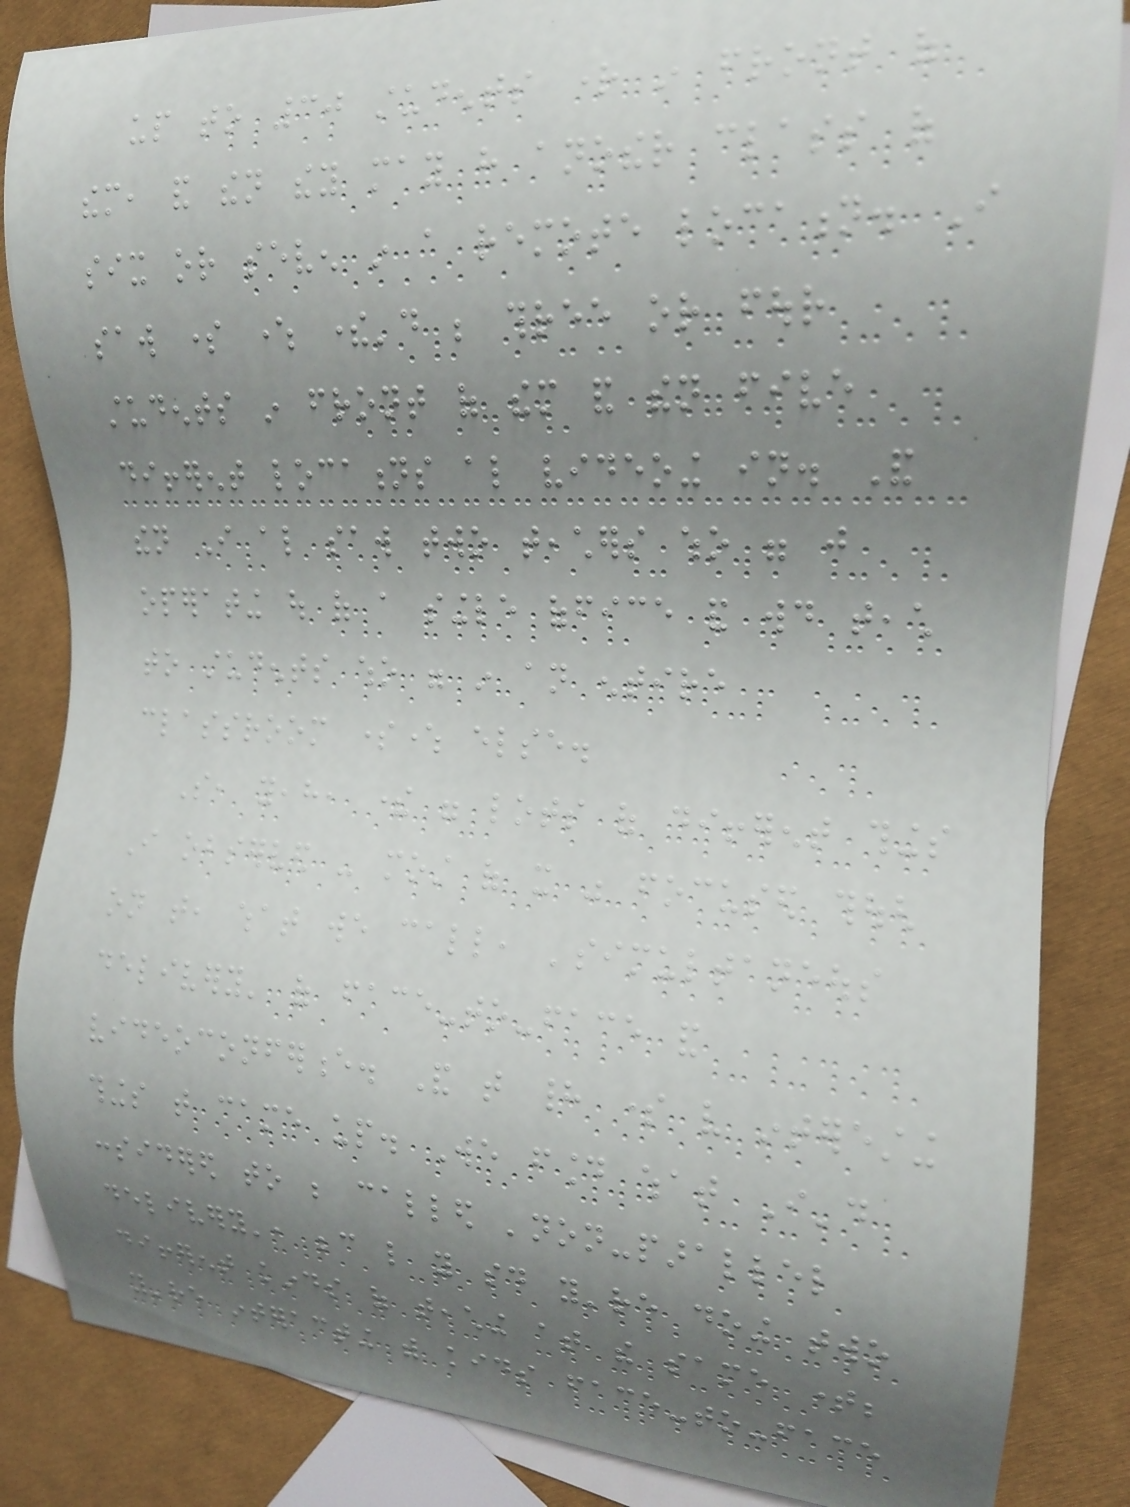up to 30 students right in front of
them, and then they may have another class of
six or seven in a remote location. I
saw some where there'd be three or four
students in front of them and then five
different locations also videoing in. And
then I also saw two teachers who were just
operating out of a single office and would teach
to students who were in an entire
classroom somewhere else.
So, yeah, there were lots of different things
I observed - most of it was focused though
on that, what we call, 'simultaneous
delivery' of face-to-face and
videoconference. And that had some very interesting
things that came up. We found what I'd
considered to be called 'non-parallel
delivery', because like you said you're doing two
different kinds of teaching at the same time;
you're interacting with kids face-to-face
